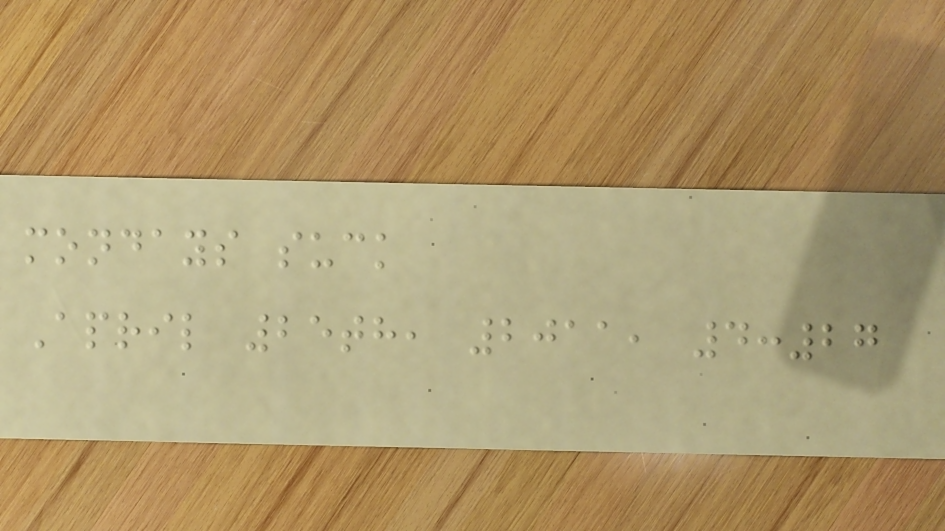mondays suck
April 25th, 2011, 4:27
